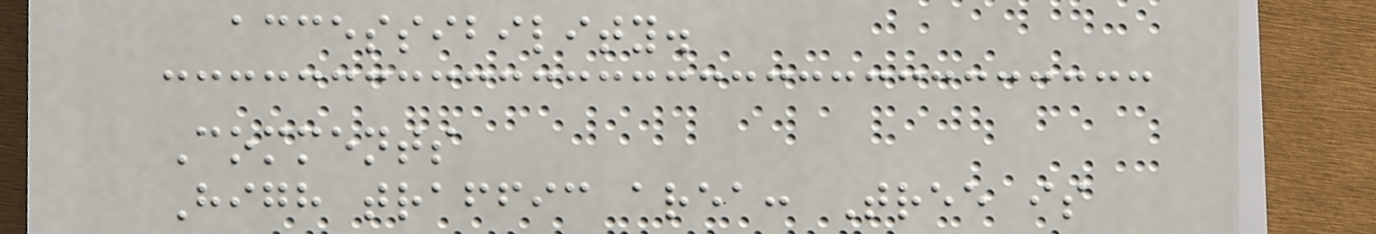accessibility.
Comments
High traffic area: Tree is
